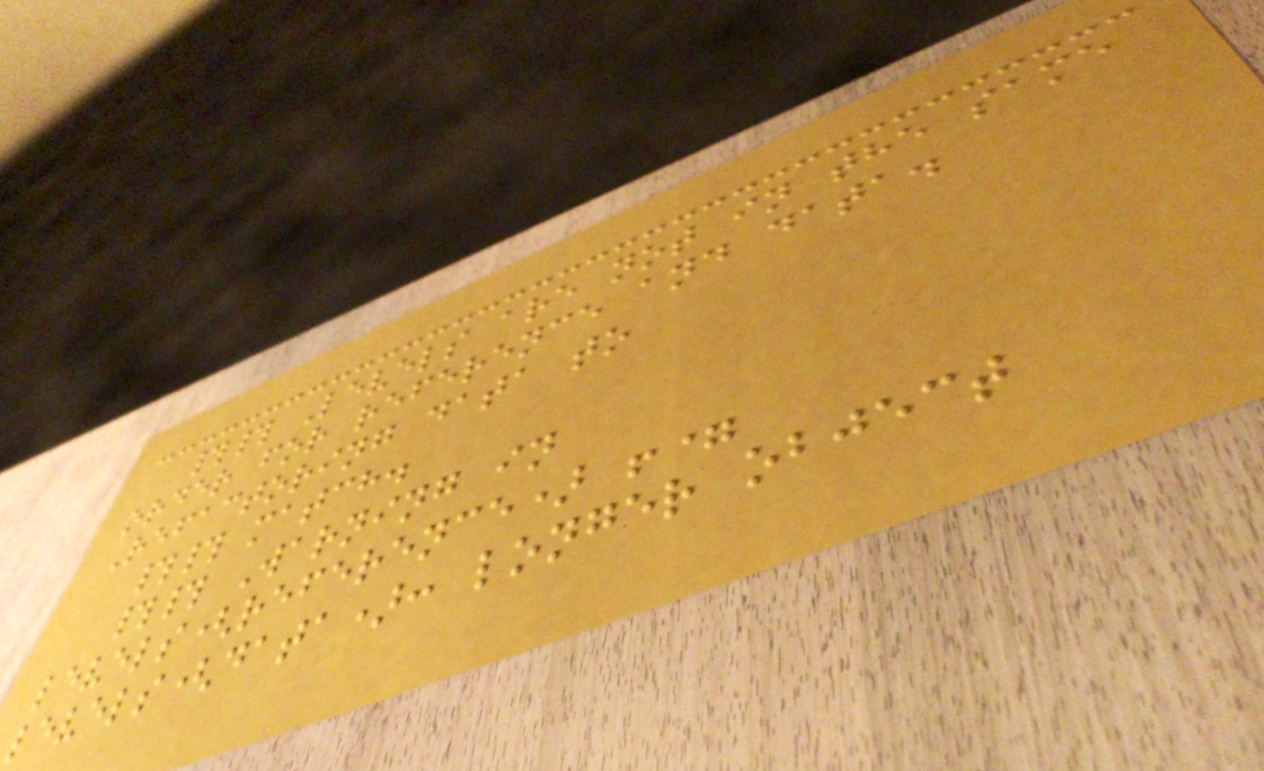## Levels are not in the same
order for reference and data.
Refactoring data to
## match.
## Warning in
levels(reference) !=
levels(data): longer object
